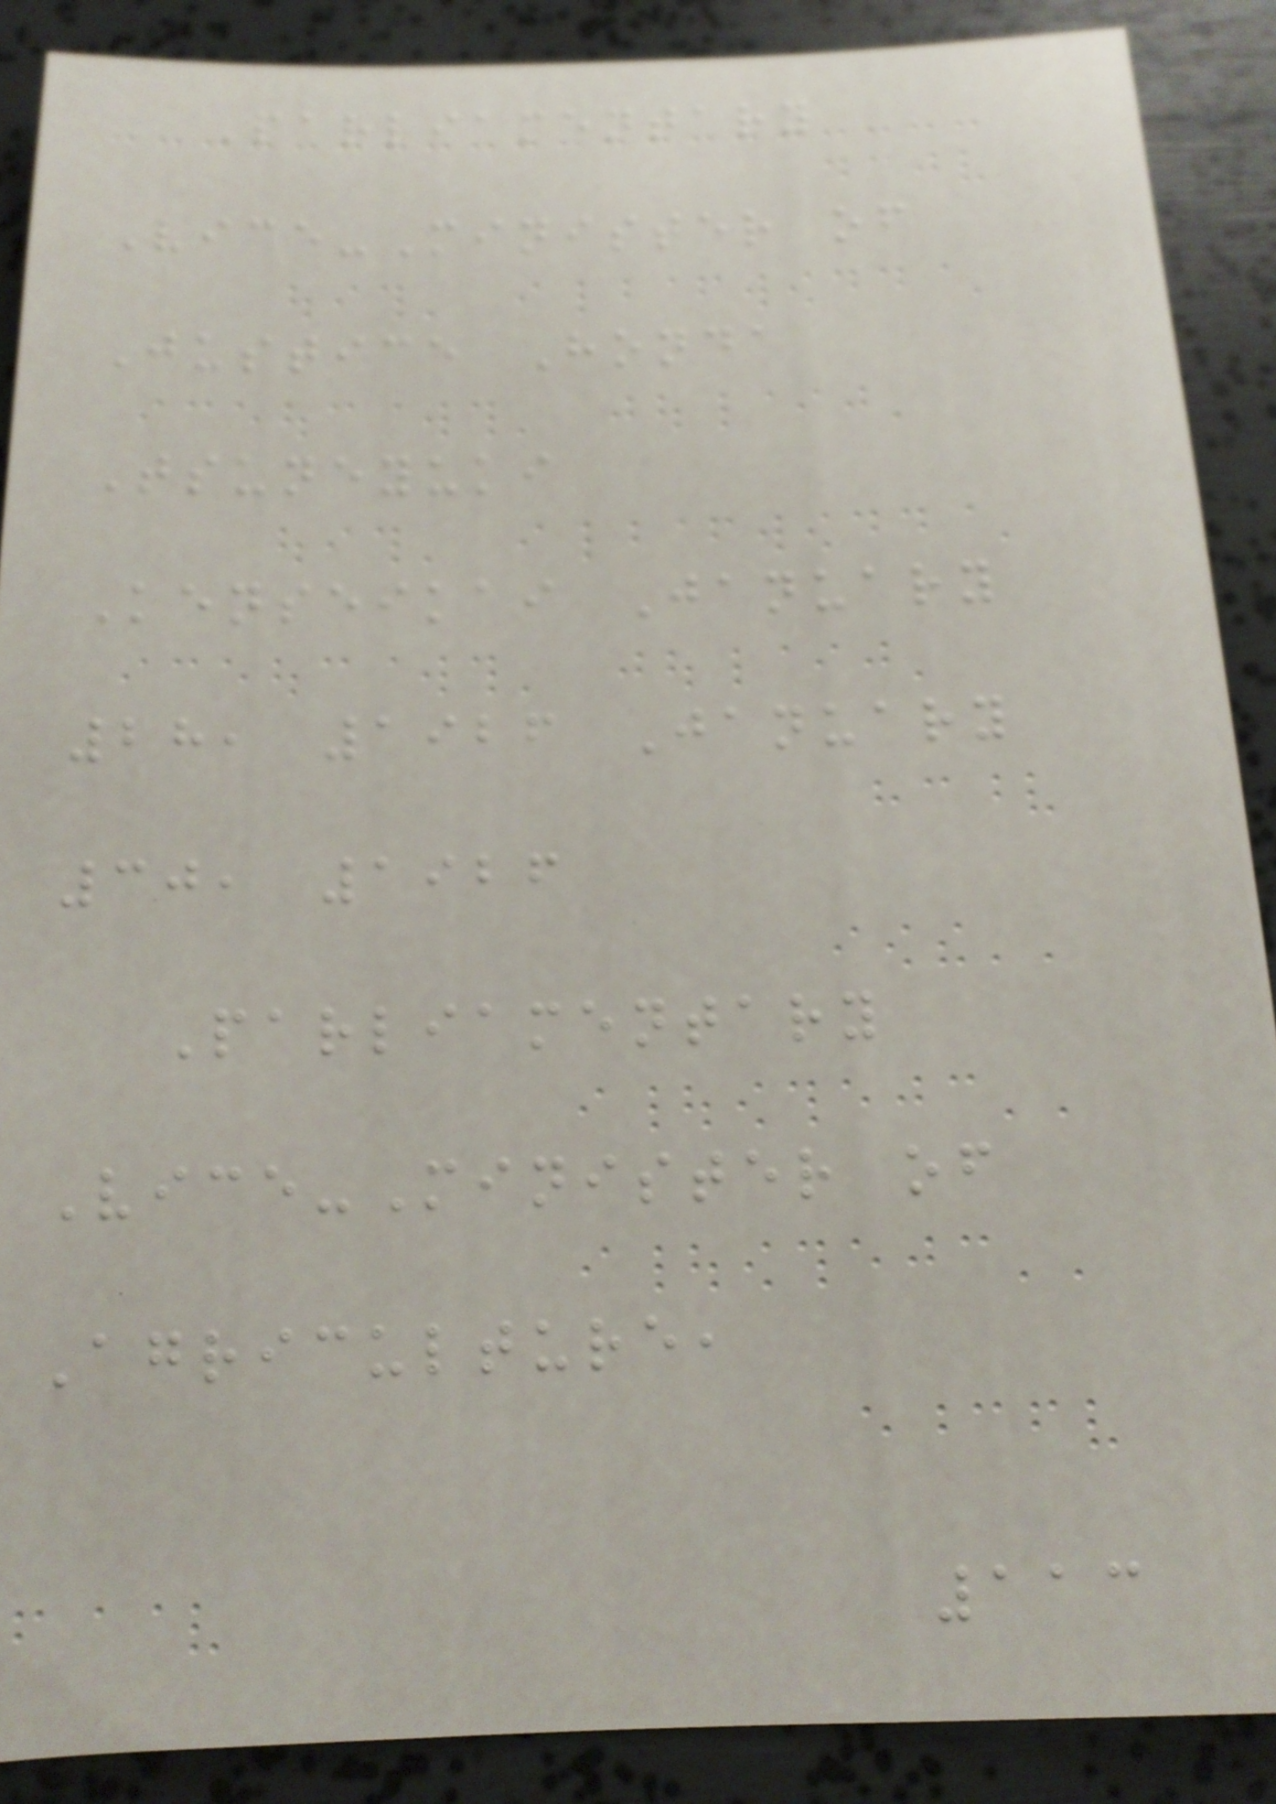Parliamentary
Vice-Minister of
Justice Honda
Tsuneyuki
Kenseikai January
28, 1926 January
30, 1926
Parliamentary
Vice-Minister of
Agriculture,
113
